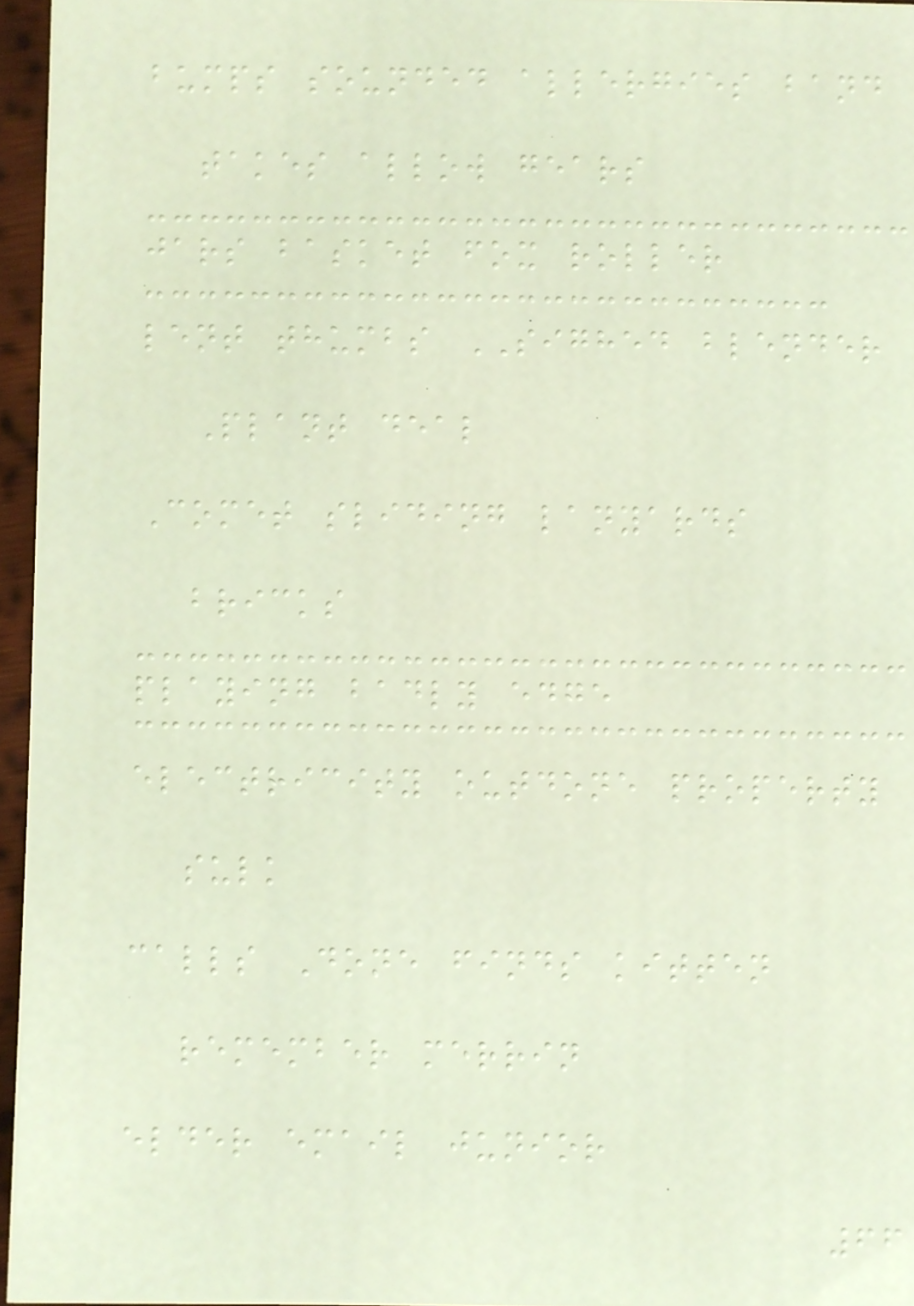bumps sounded allergies band
takes allow gears
jars basket fox roller
lent thumbs SIGHED blender
Plant deal
Comet sliding lanyards
bricks
playing badly edge
electricity outdone property
sulk
calls Done finds kitten
remember merrin
elder email junior
66
